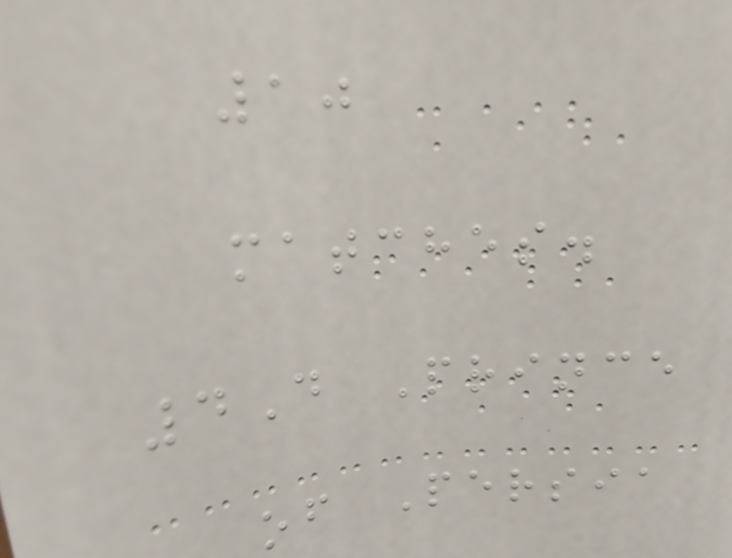10
matches.
4D Prince
of Persia
